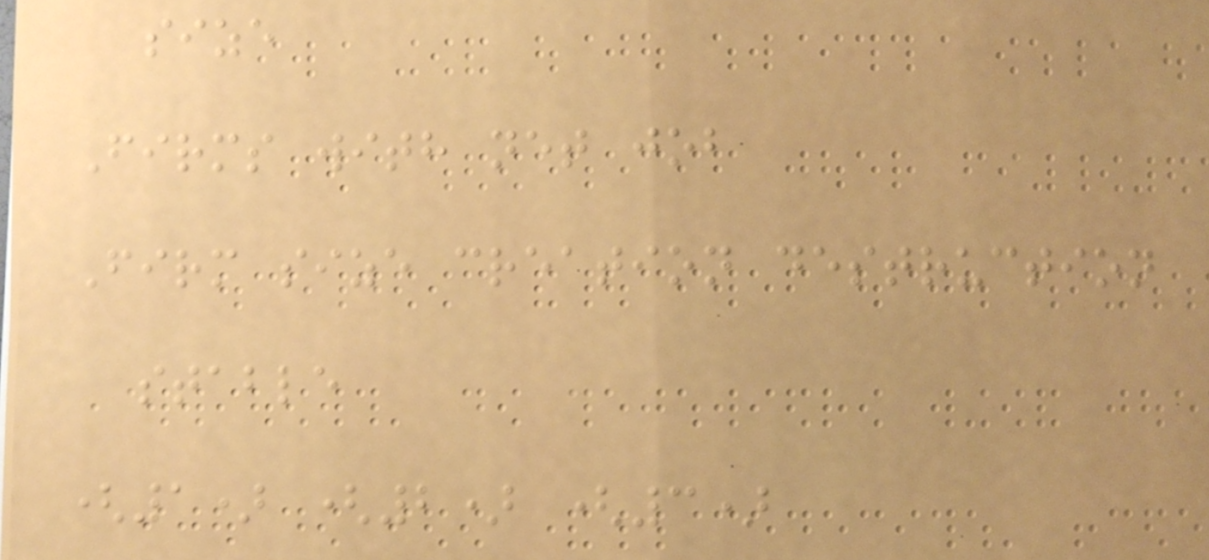size
Firms with net job
Firm size creation destruction
stable
(1) (2) (3)
